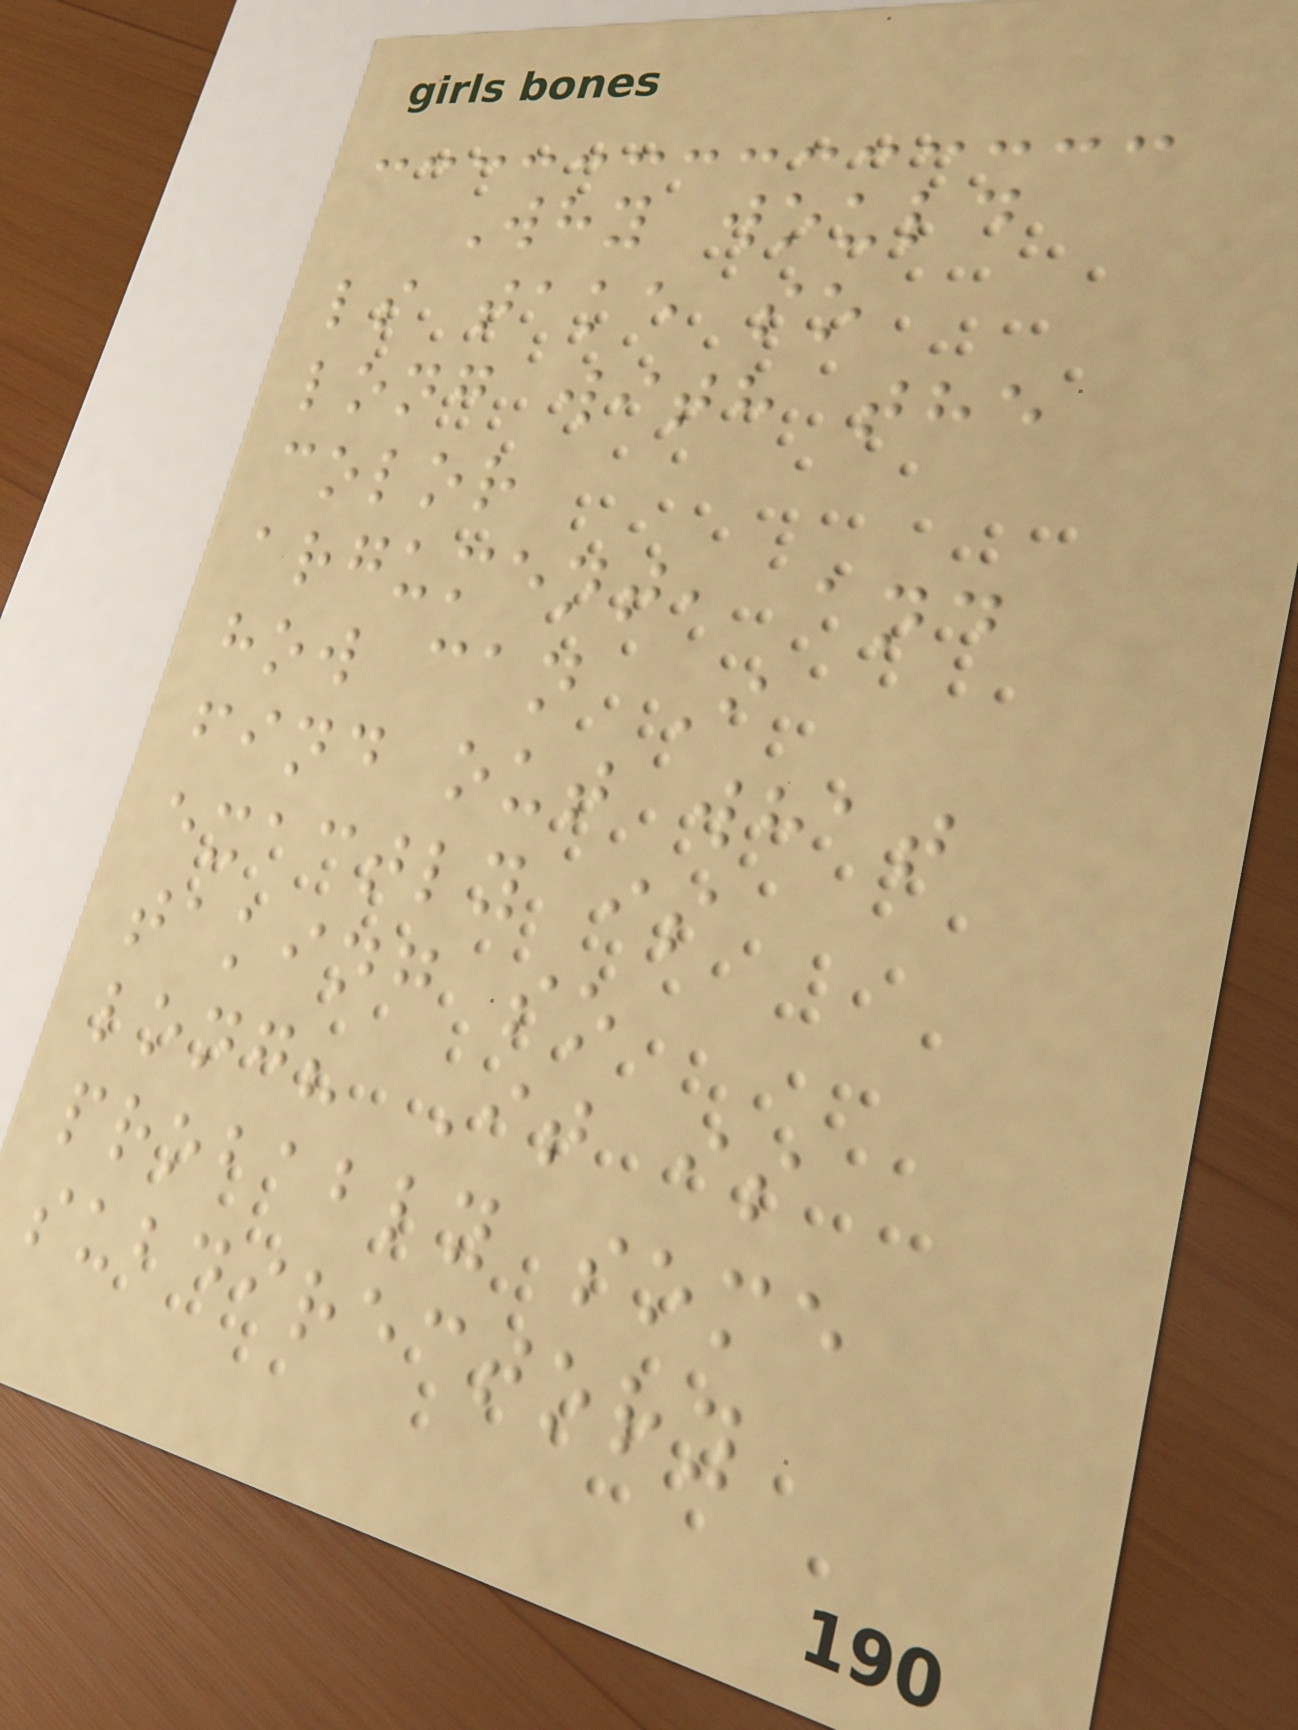Why would
ls take so
long with the
color
argument, and
how can I
find out what
exactly is
taking so
long? It is
probably some
subdirectory
